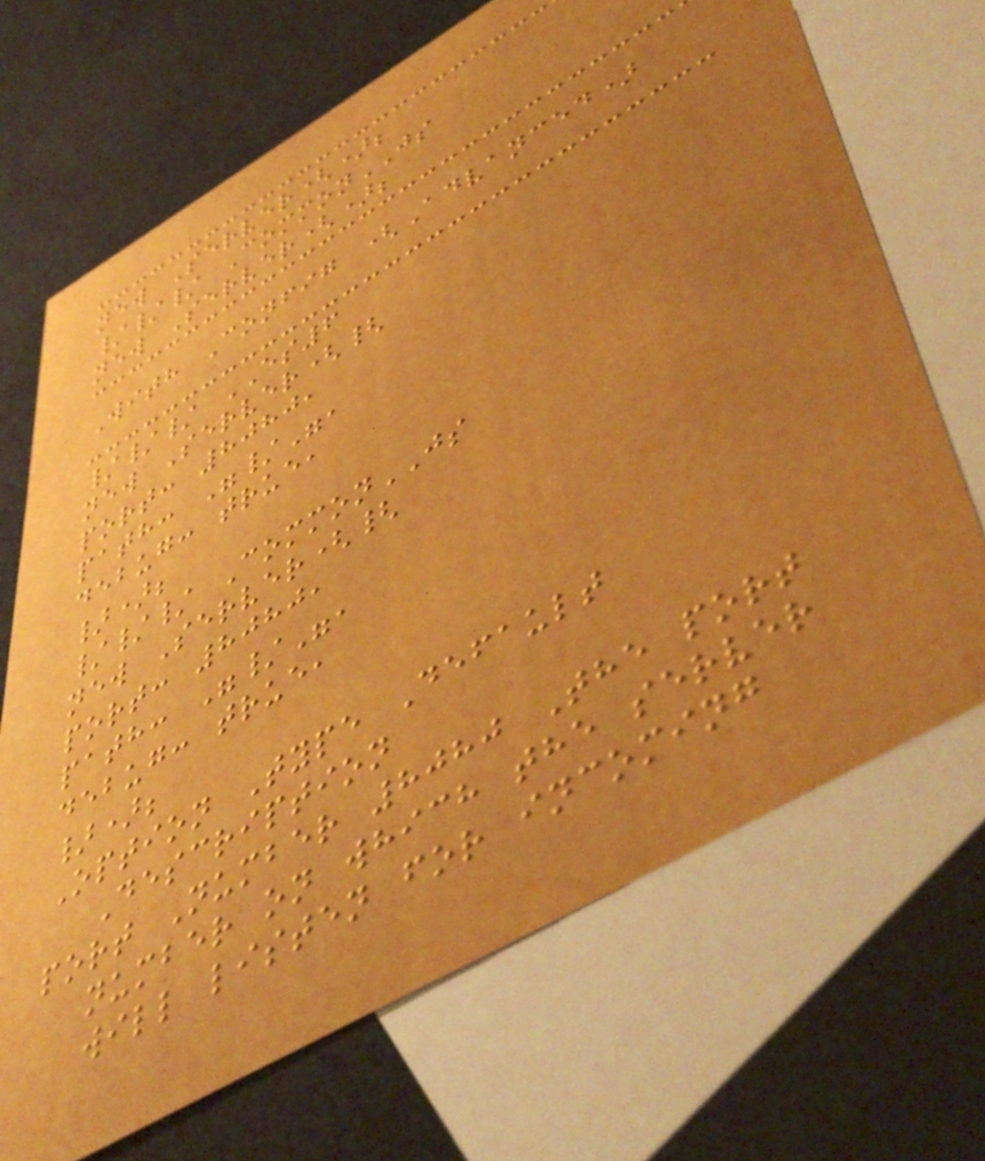new Server();
/// CommonJS
new Server();
With Config (Advanced)
/// ES6
new Server({
port: 8080,
path: "/",
debug: true,
});
/// CommonJS
new Server({
port: 8080,
path: "/",
debug: true,
});
Option Type Default
Description
port Number 8080 The port
number on which the server
will listen for incoming
